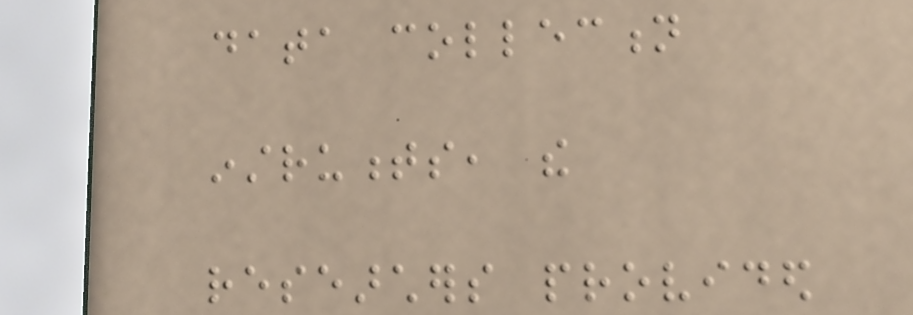data collection
instruments, the
researchers provided
